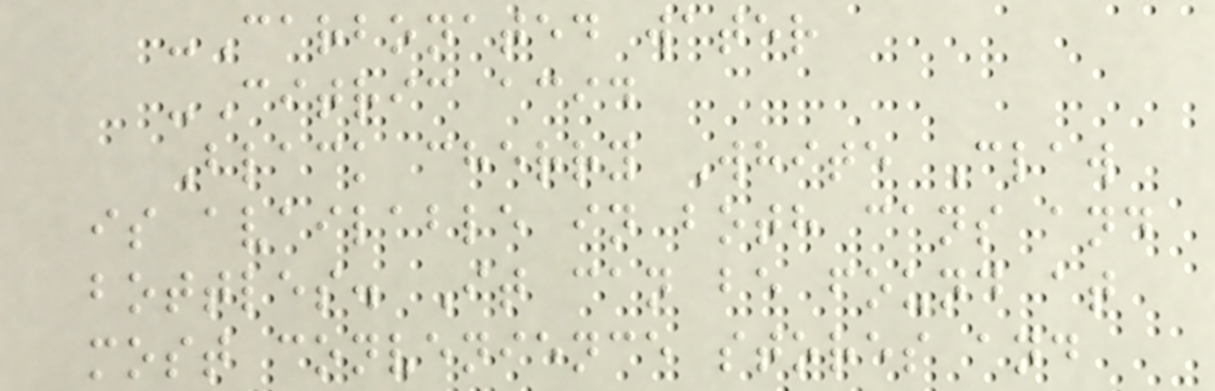-Carbonated water
-Citric acid
Black cherry White Claw
is available in both cans and
bottles. It can be found at
most convenience stores and
